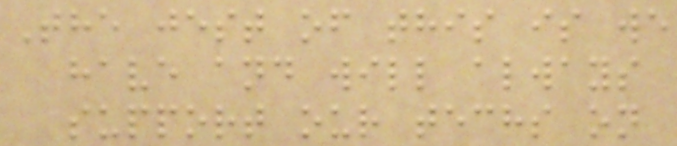The jest of this is we
have and will always
support our techs on
